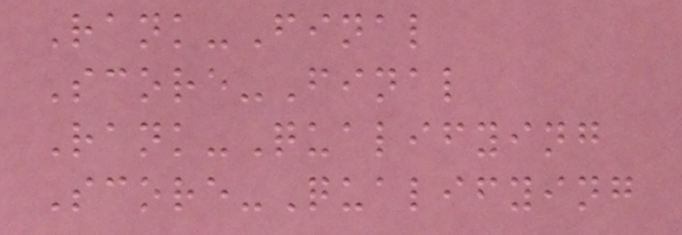Rank-Final
Score-Final
Rank-Qualifying
Score-Qualifying
